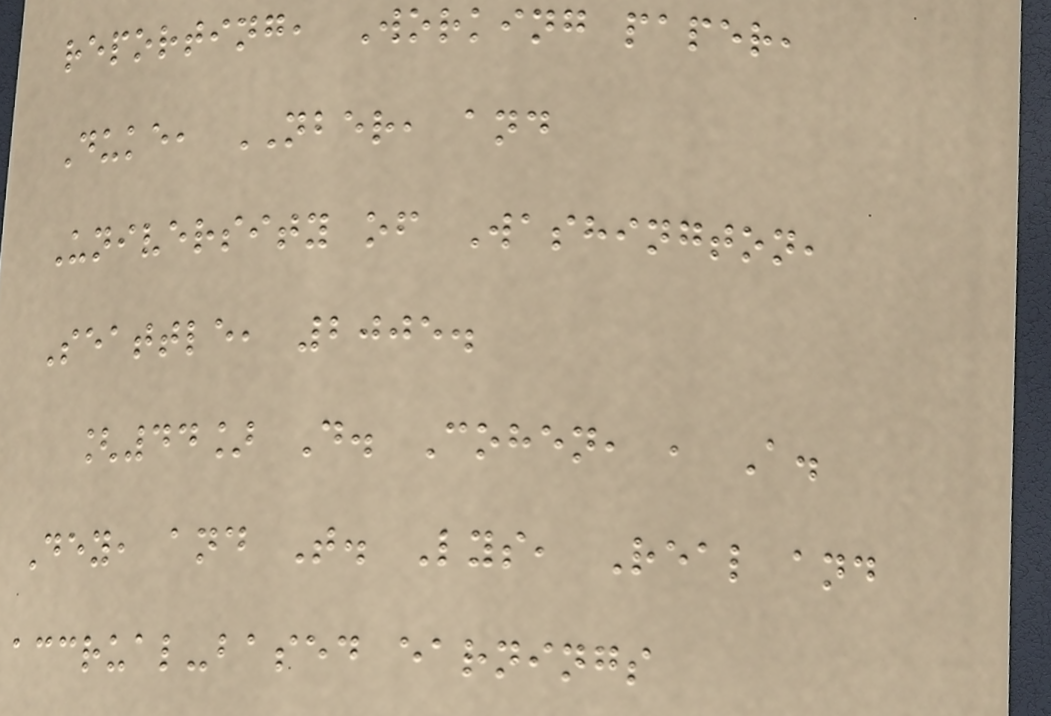reporting, Working paper,
Duke, NBER, and
University of Washington,
Seattle, 2005.
[44] D. Cohen, , A.
Dey, and T. Lys, Real and
accrual-based earnings
